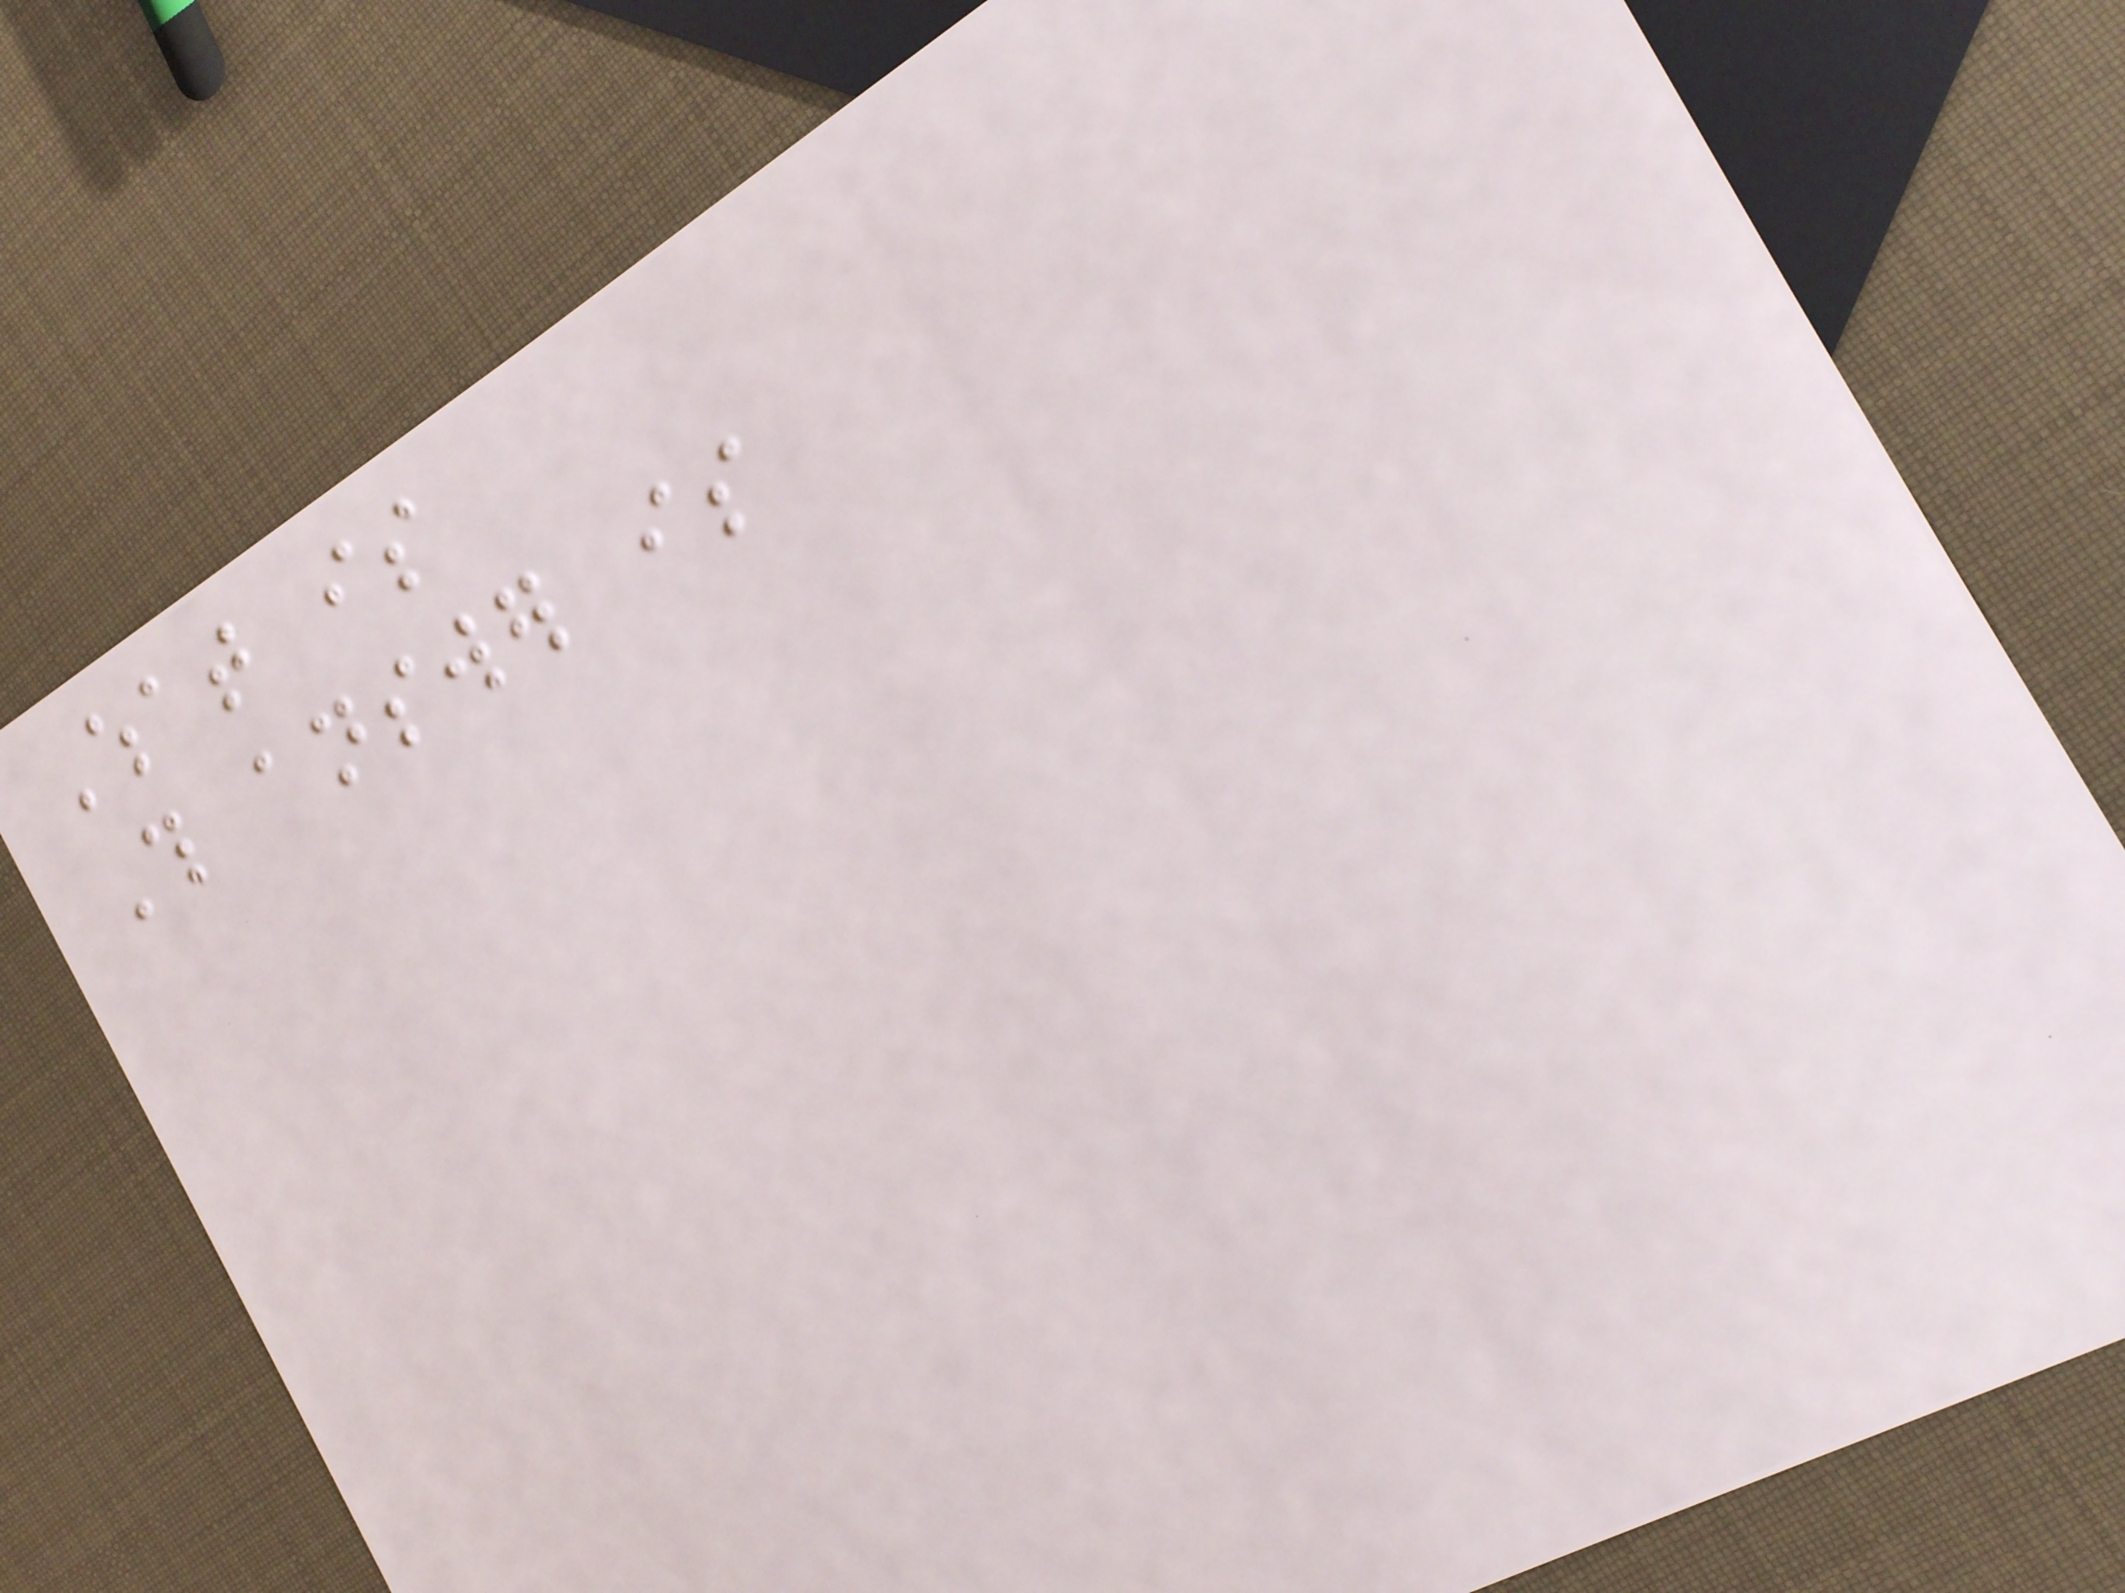What is
This answer is
